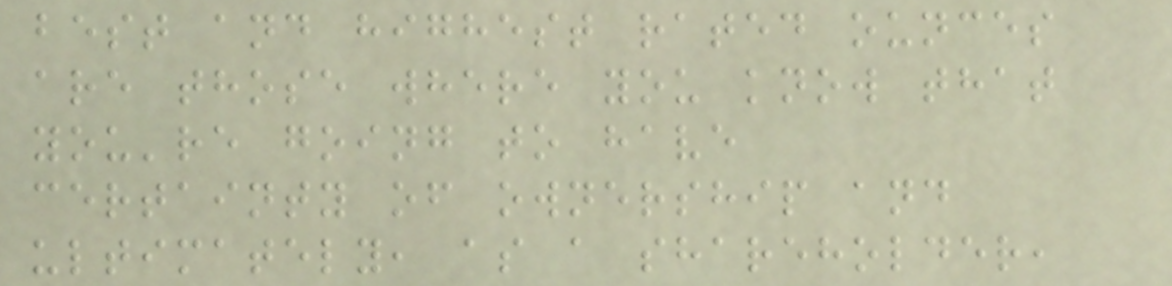best and highest rated ounces
are those where you know that
you're going to have
certainty of ownership and
ultimately, as a shareholder,
